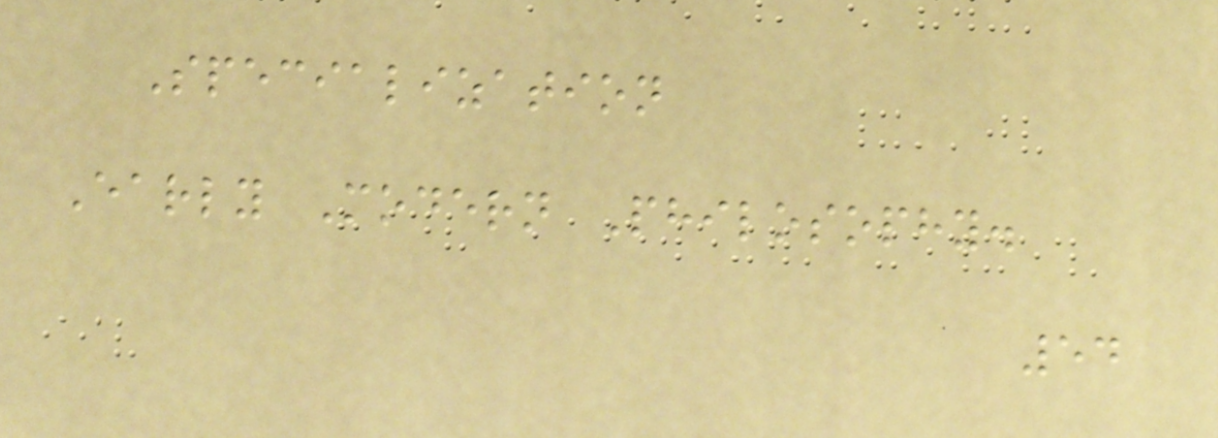Specialization
Early Modern Philosophy.
54
